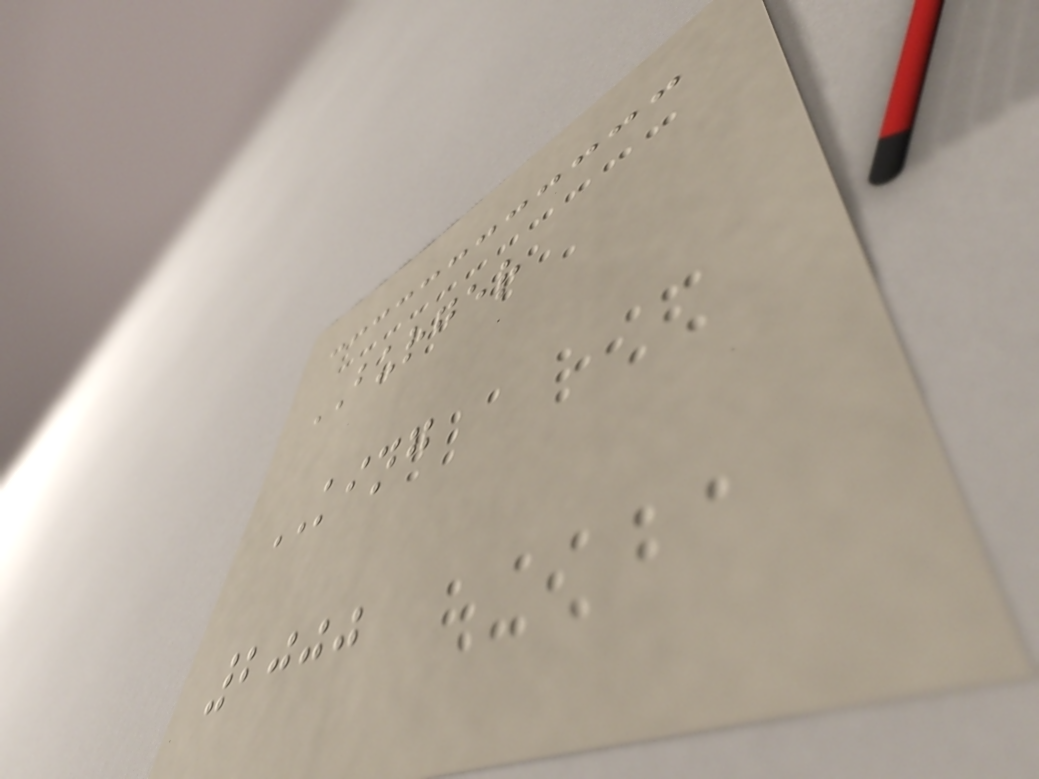BURGER
KING
2000
